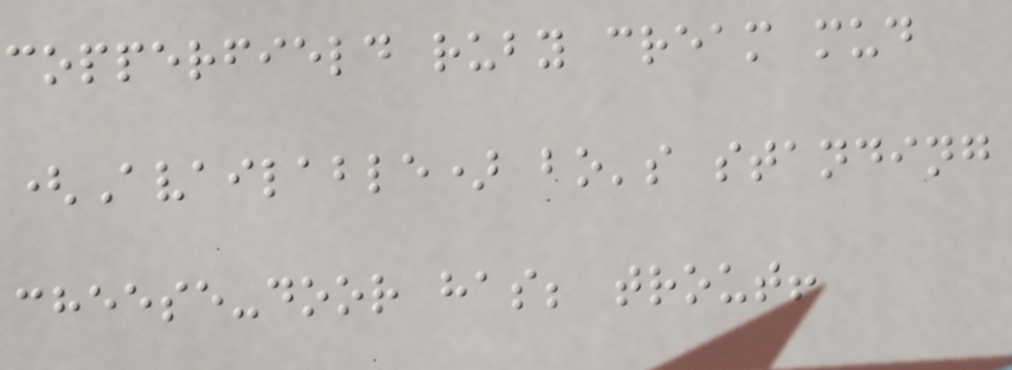copperfield ruby cream mud
(Available) bo's standing
cheese-door has; trout!
